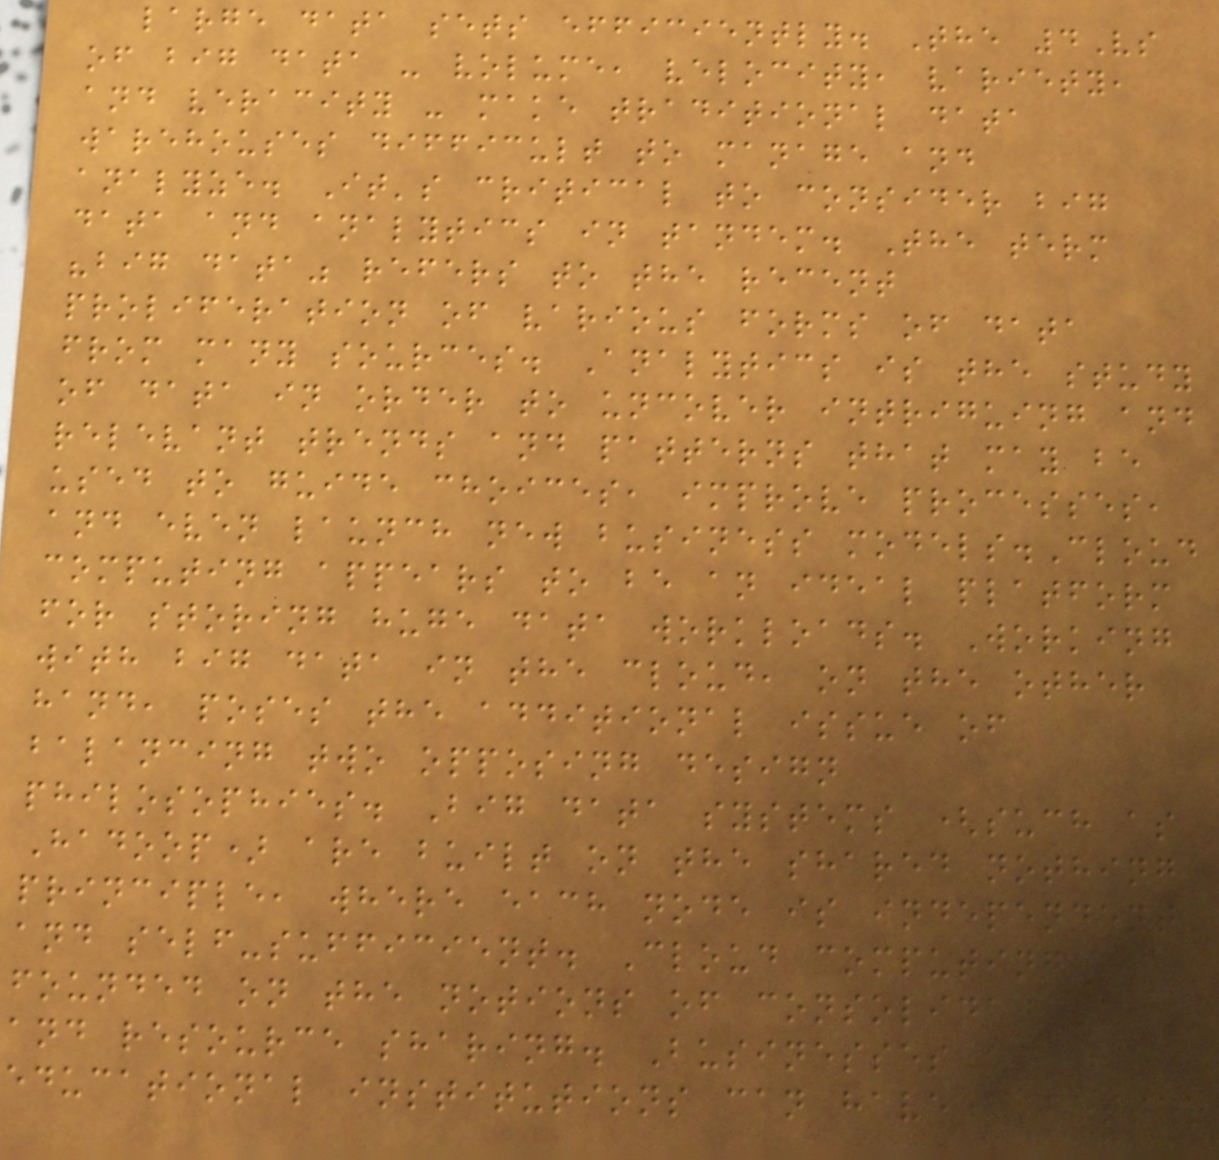large data sets efficiently. The 4Vs
of big data - volume, velocity, variety,
and veracity - make traditional data
warehouses difficult to manage and
analyze. It's critical to consider big
data and analytics in tandem. The term
"big data" refers to the recent
proliferation of various forms of data
from many sources. Analytics is the study
of data in order to uncover intriguing and
relevant trends and patterns that may be
used to guide choices, improve processes,
and even launch new business models.Cloud
computing appears to be an ideal platform
for storing huge data workloads. Working
with big data in the cloud, on the other
hand, poses the additional issue of
balancing two opposing design
philosophies. Big data systems (such as
Hadoop) are built on the shared nothing
principle, where each node is independent
and self-sufficient. Cloud computing is
founded on the notions of consolidation
and resource sharing. Businesses and
educational institutions can have a better
